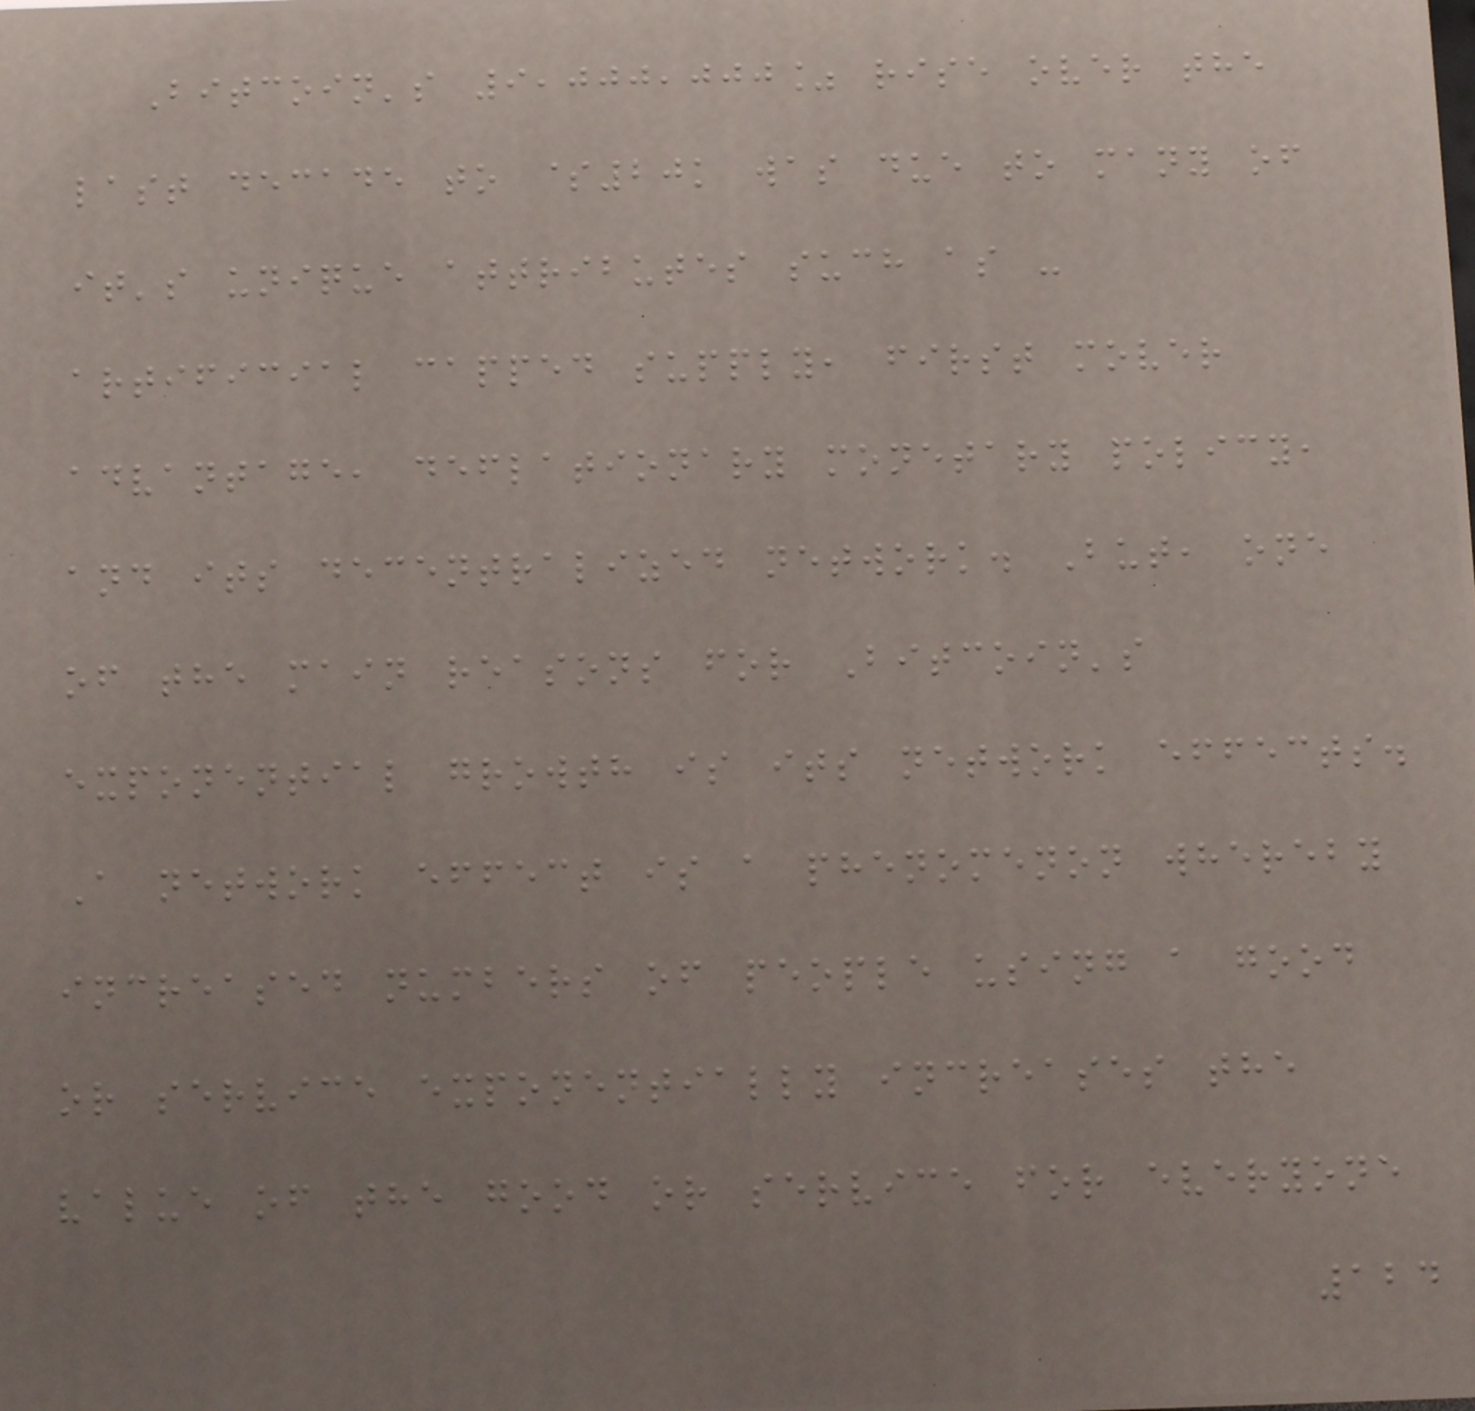Bitcoin's 9,000,000% rise over the
last decade to $20k was due to many of
it's unique attributes such as -
artificial capped supply, first mover
advantage, deflationary monetary policy,
and its decentralized network. But, one
of the main reasons for Bitcoin's
exponential growth is its network effects.
A network effect is a phenomenon whereby
increased numbers of people using a good
or service exponentially increases the
value of the good or service for everyone
124
